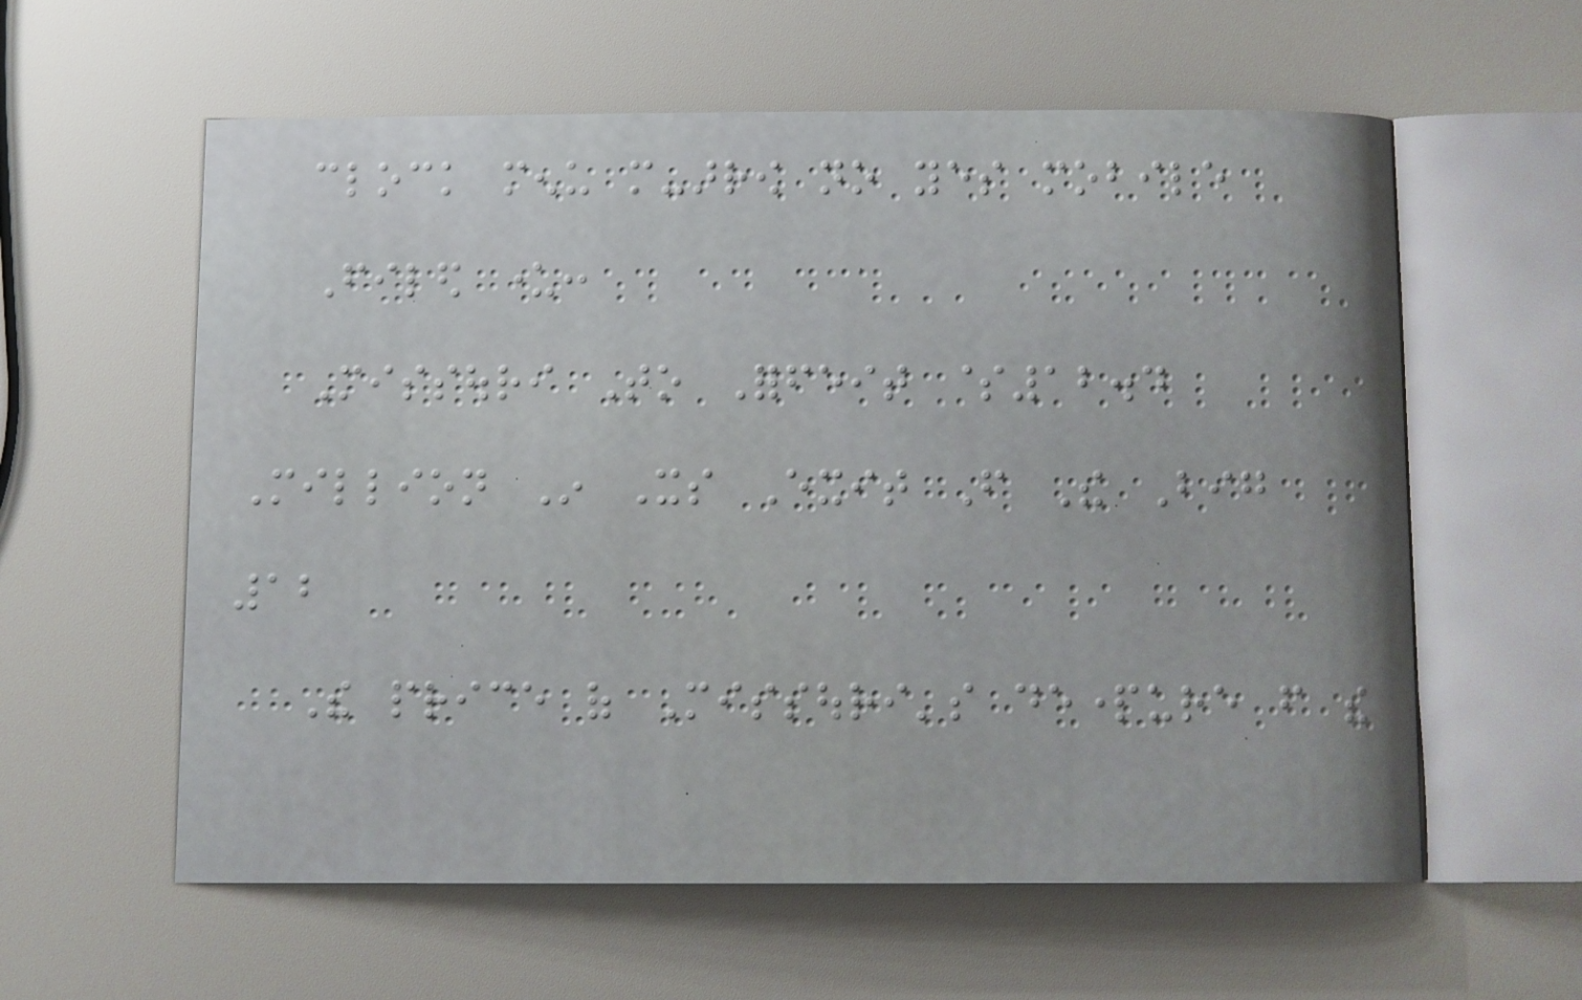clock menu more-arrow no yes mobile
Filed under:
Missouri To Forfeit $12.4
Million In Its Exit From The Big
12
The price of Missouri's departure from the
